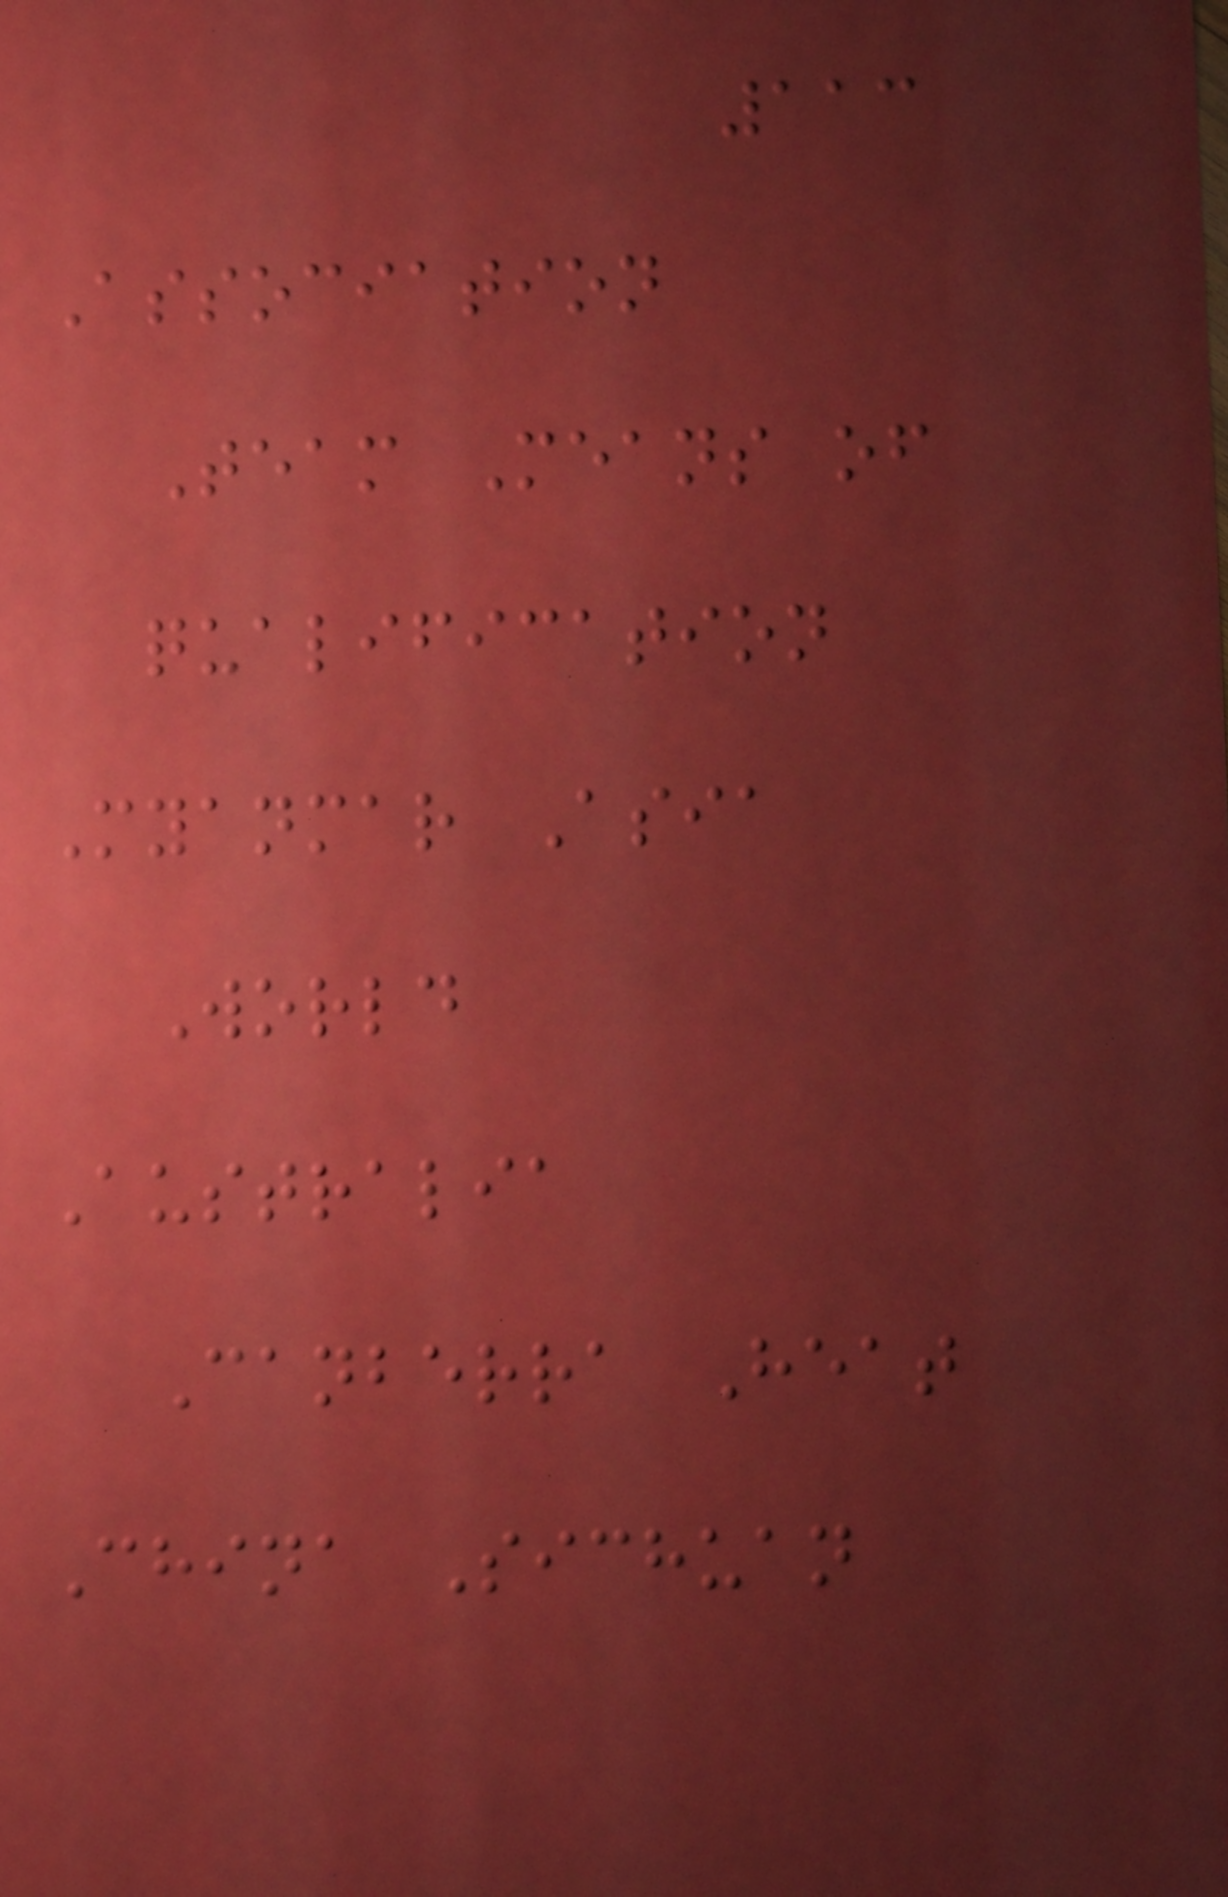113
Association
Team Means of
qualification
Myanmar Asia
World
Australia
Canberra Heat
China Sichuan
